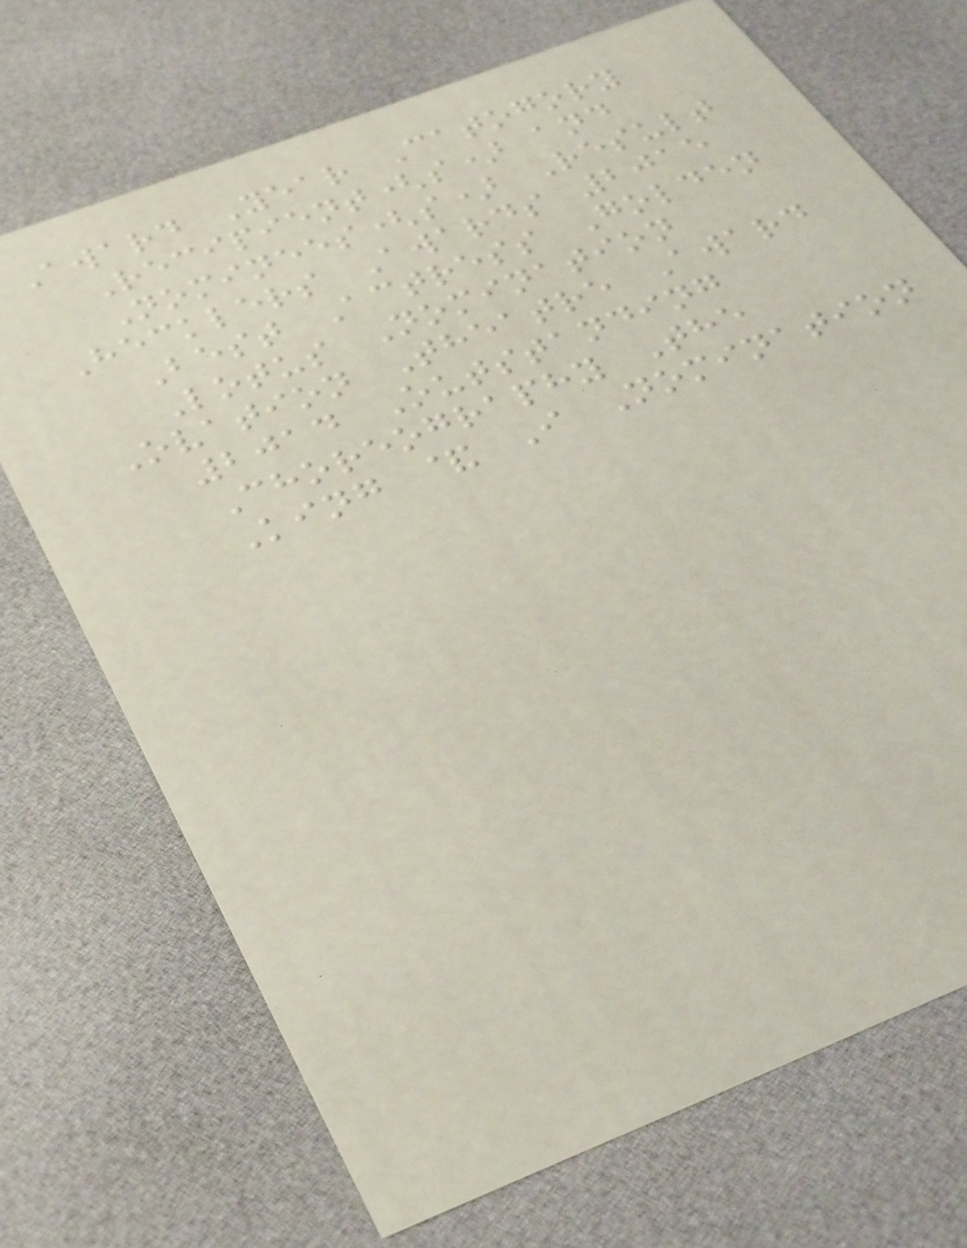Award Year Catogory
Recipient(s) and
Nominees(s) Result
Hecklers Awards 2015
Best Actress Golden
Lotus Nomination
Ovation Theatre Award
2014 Outstanding
Choreography The
King & I Nomination
